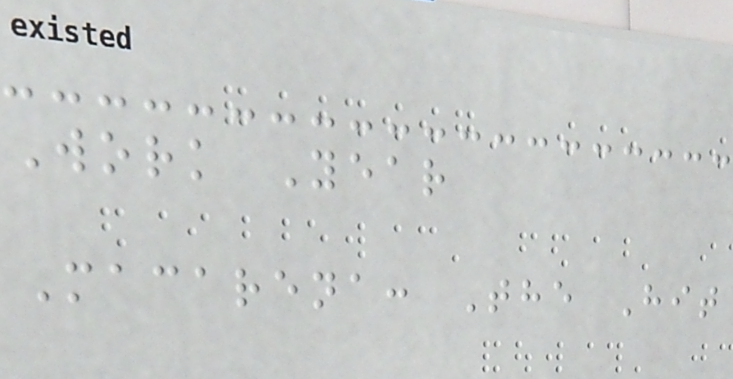Work Year
Macarena: The Hit
